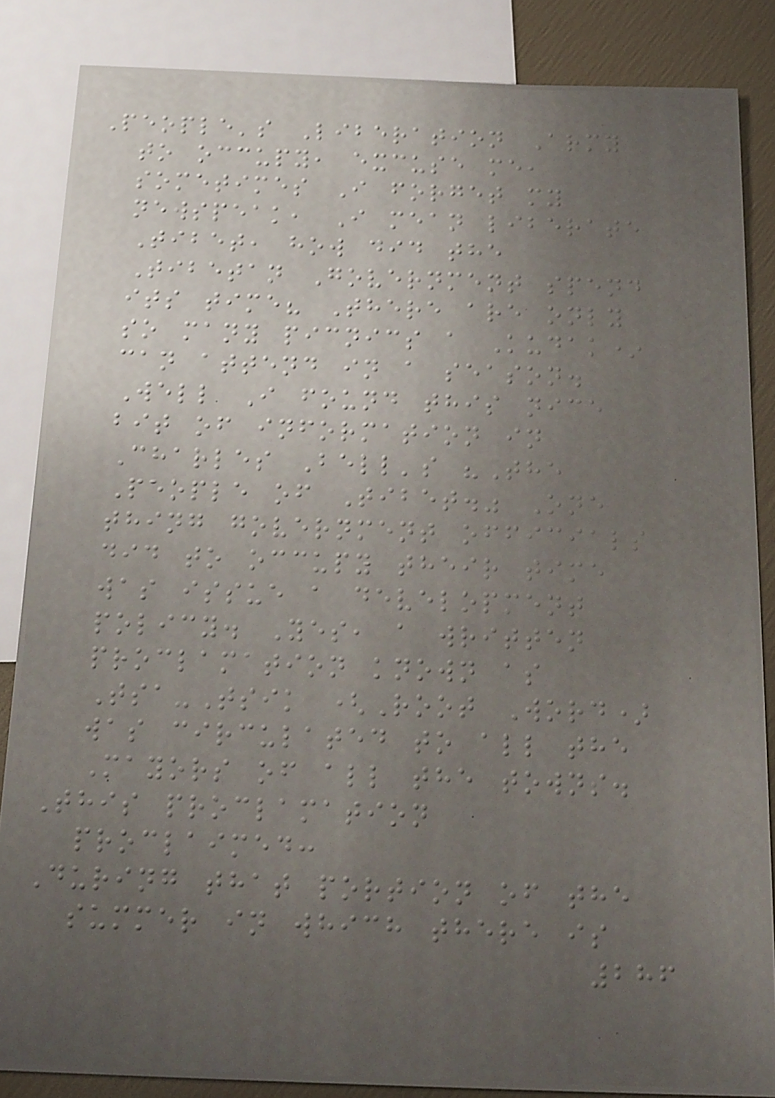People's Liberation Army
to occupy, excuse me,
sometimes I forget my
newspeak, I mean liberate
Tibet, how did the
Tibetan Government spend
its time? There are only
so many picnics a Kudak*
can attend in a season.
Well I found this nice
bit of information in
Charles Bell's "The
People of Tibet." One
thing government officials
did to occupy their time
was issue a development
policy. Yes, a written
proclamation known as
Tsa-Tsik (Root Word)
was circulated to all the
Mayors of all the towns.
This proclamation
proclaimed:
During that portion of the
summer in which there is
286
